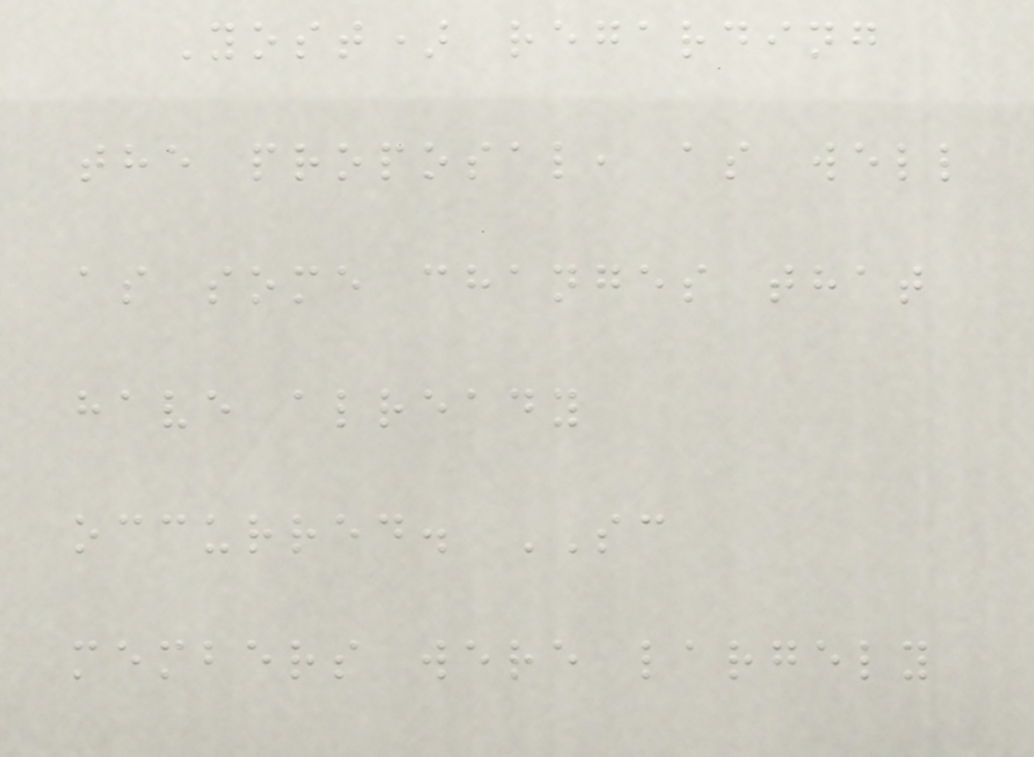Yost) regarding
the proposal, as well
as some changes that
have already
occurred. SC
members were largely
